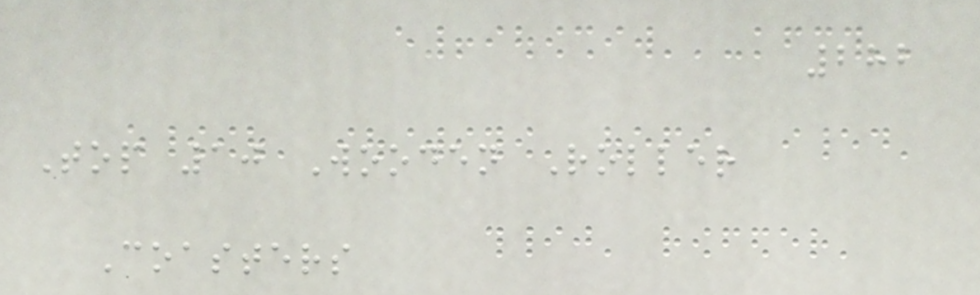282
Top 10 Wooden Roller
Coasters
